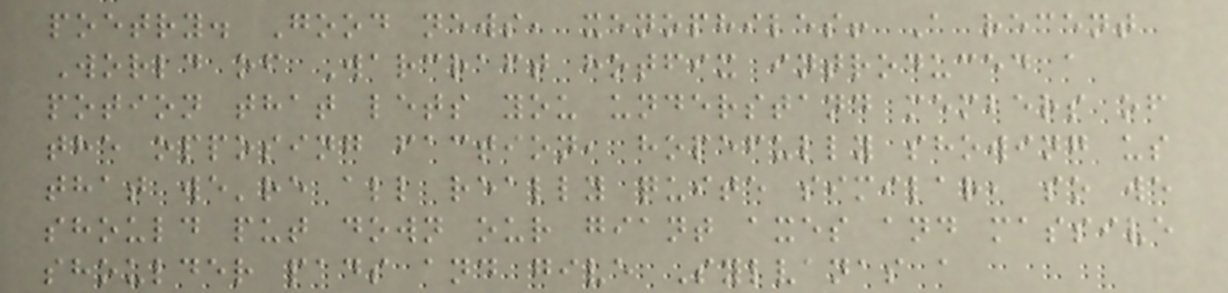poetry. Good news, xenophiles! A recent
World of Warcraft hotfix introduced a
potion that lets you understand members of
the opposing faction, hopefully showing us
that we're all really quite similar, so we
should put down our giant axes and massive
shoulder pads and give Sylvanas a
